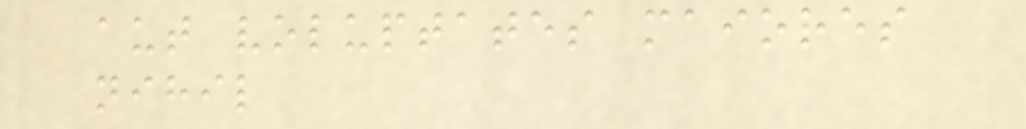aut voluptates maiores
nihil
